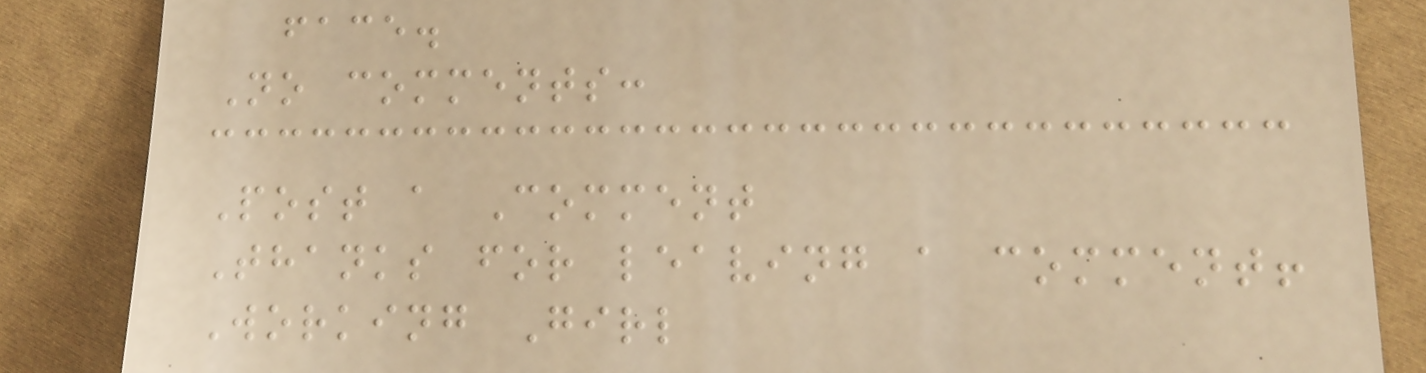face.
No comments:
Post a Comment
Thanks for leaving a comment!
Working Girl
